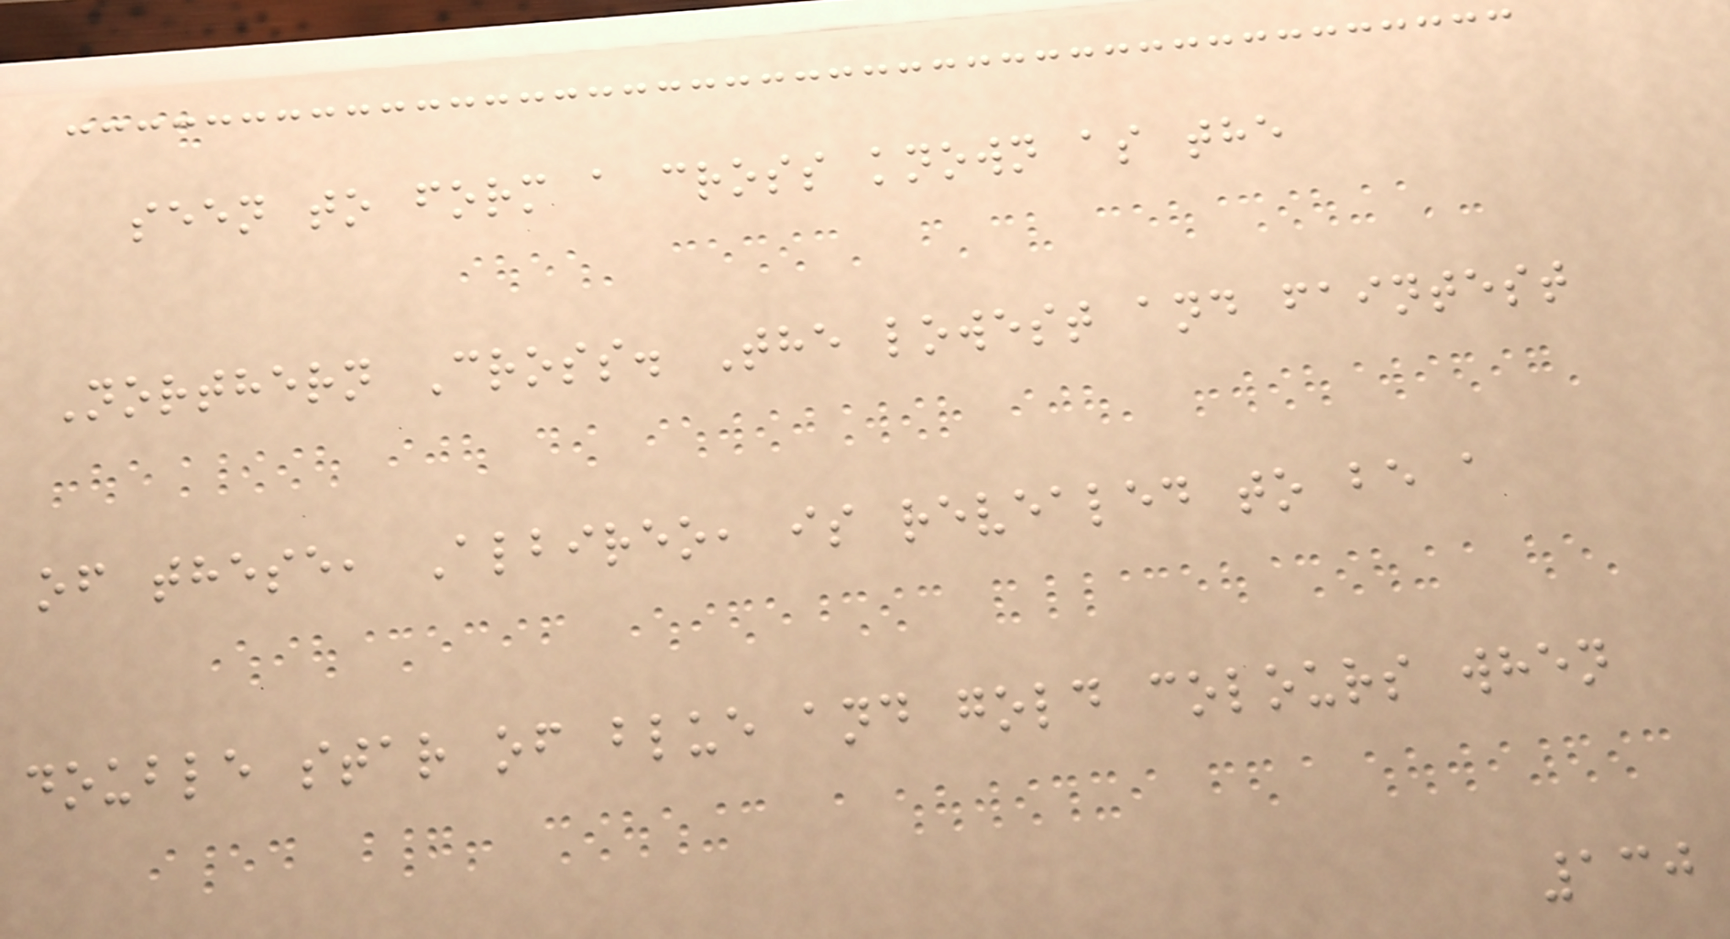seen to form a cross known as the
Northern Cross. The lowest and faintest
of these, Albireo, is revealed to be a
double star of blue and gold colours when
130
